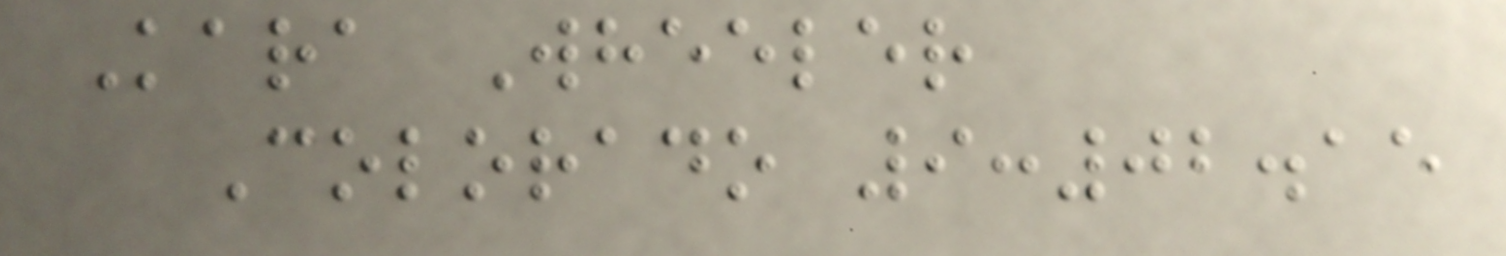Kara Wheeler
Colorado 9:02.15
